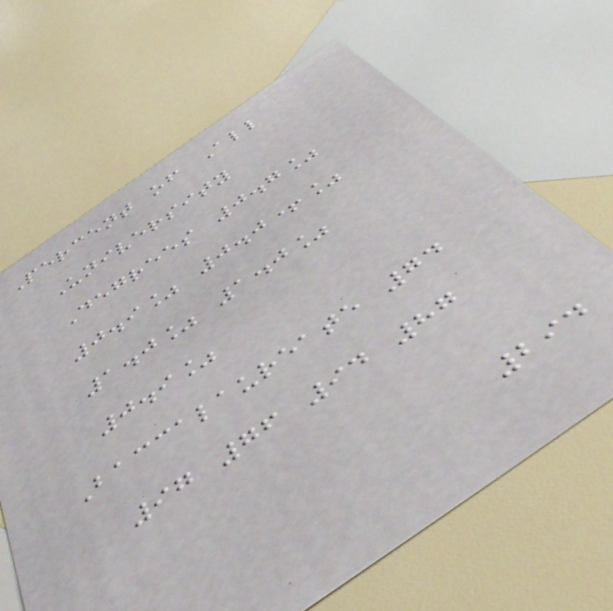Percent of All
University
Degrees 0.7%
0.9% 0.0+%
1.0% 1.0%
0.9%
Baccalaureate 74
97 76 94 87
294
